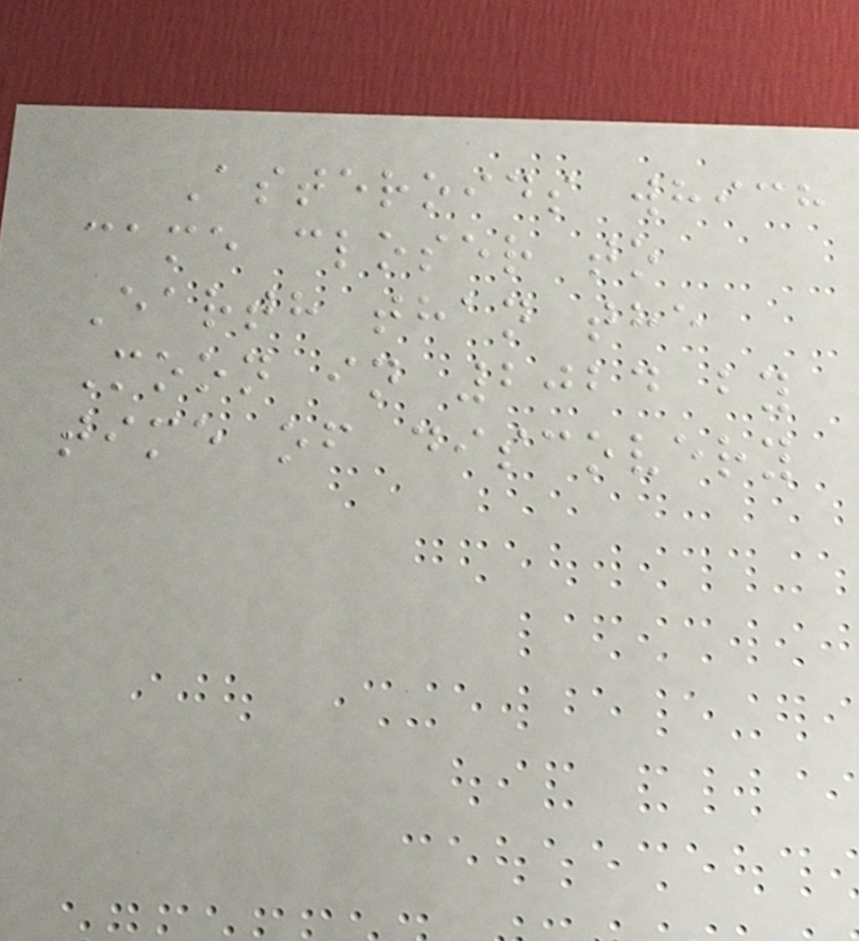Asteroids which
came closer to
Earth than the
Moon in 2024 by
time of discovery
